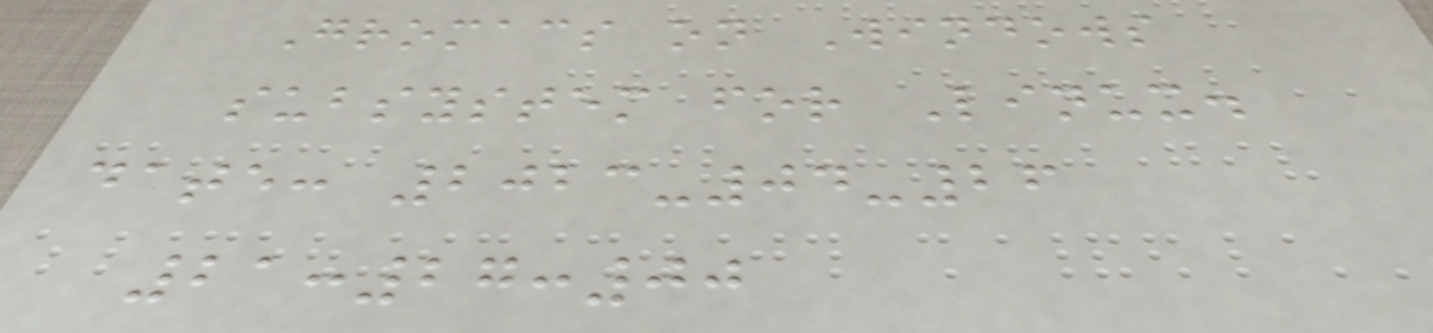Gromacs on Windows
subsystem for Linux.
date: 2023-04-26
21:27:00
